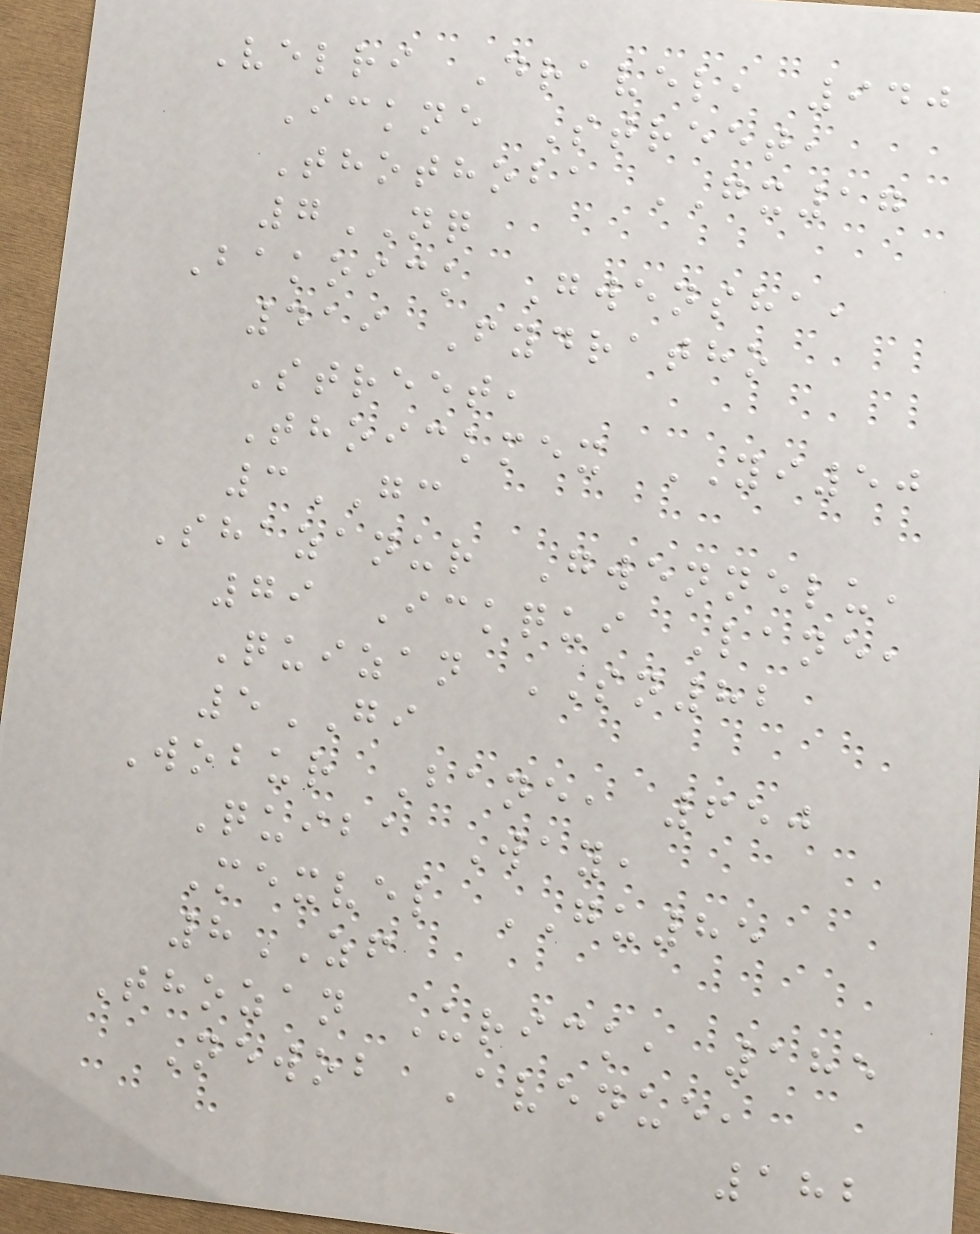Velri Dravel, 940
Ickne Street,
Thothoba GX17
7NQ
Bakoick Gwensha,
419 Fydratho
Street,
Thoickmex YI50
3GC
Shazanur Gwennelu,
79 Ickqui Lane,
Quizan SN82
5GI
Wobur Bane, 650
Quiba Way,
Mexvel GU85
8ZF
Thozan Urick, 185
Newob Avenue,
182
